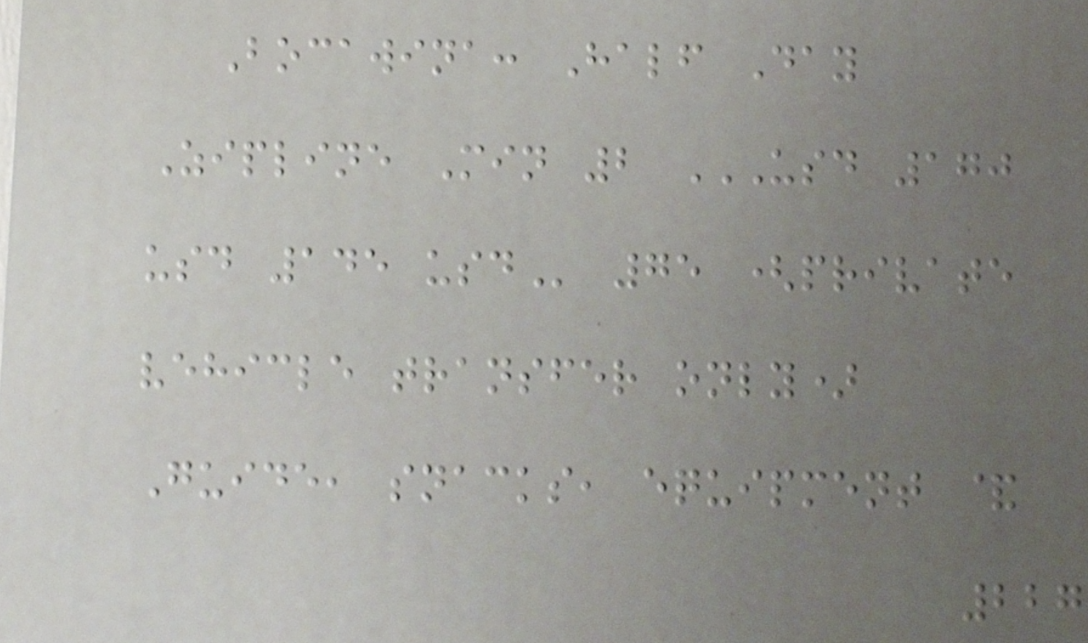Bocawina: Half Day
Zipline Min 2 USD 170
USD 145 USD 75 (private
vehicle transfer only)
Guide, snacks, equipment &
227
